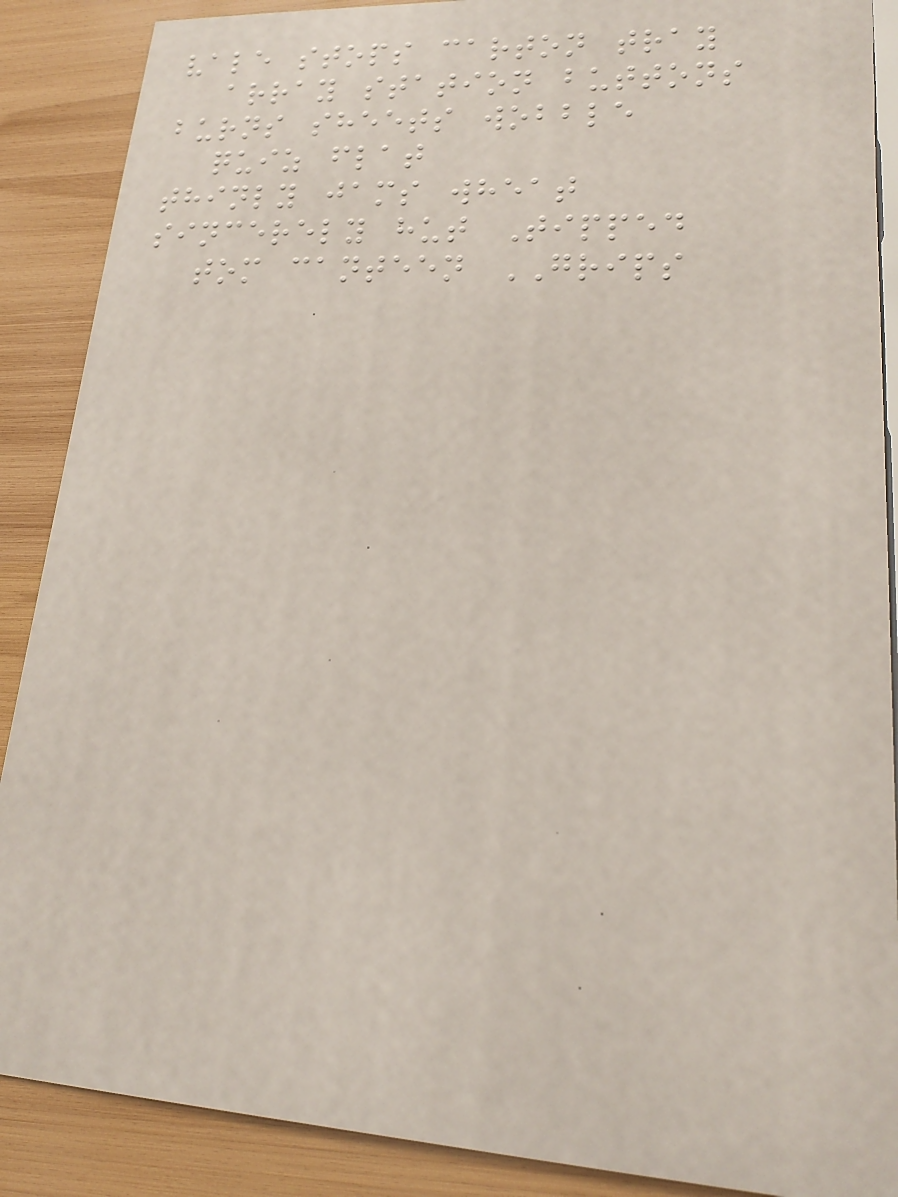vale stops carton tray
array station buttons
burns sheets wobble
quiz flat
thinly jams wheat
sincerely hut Tipped
tom canteen GRIPS
